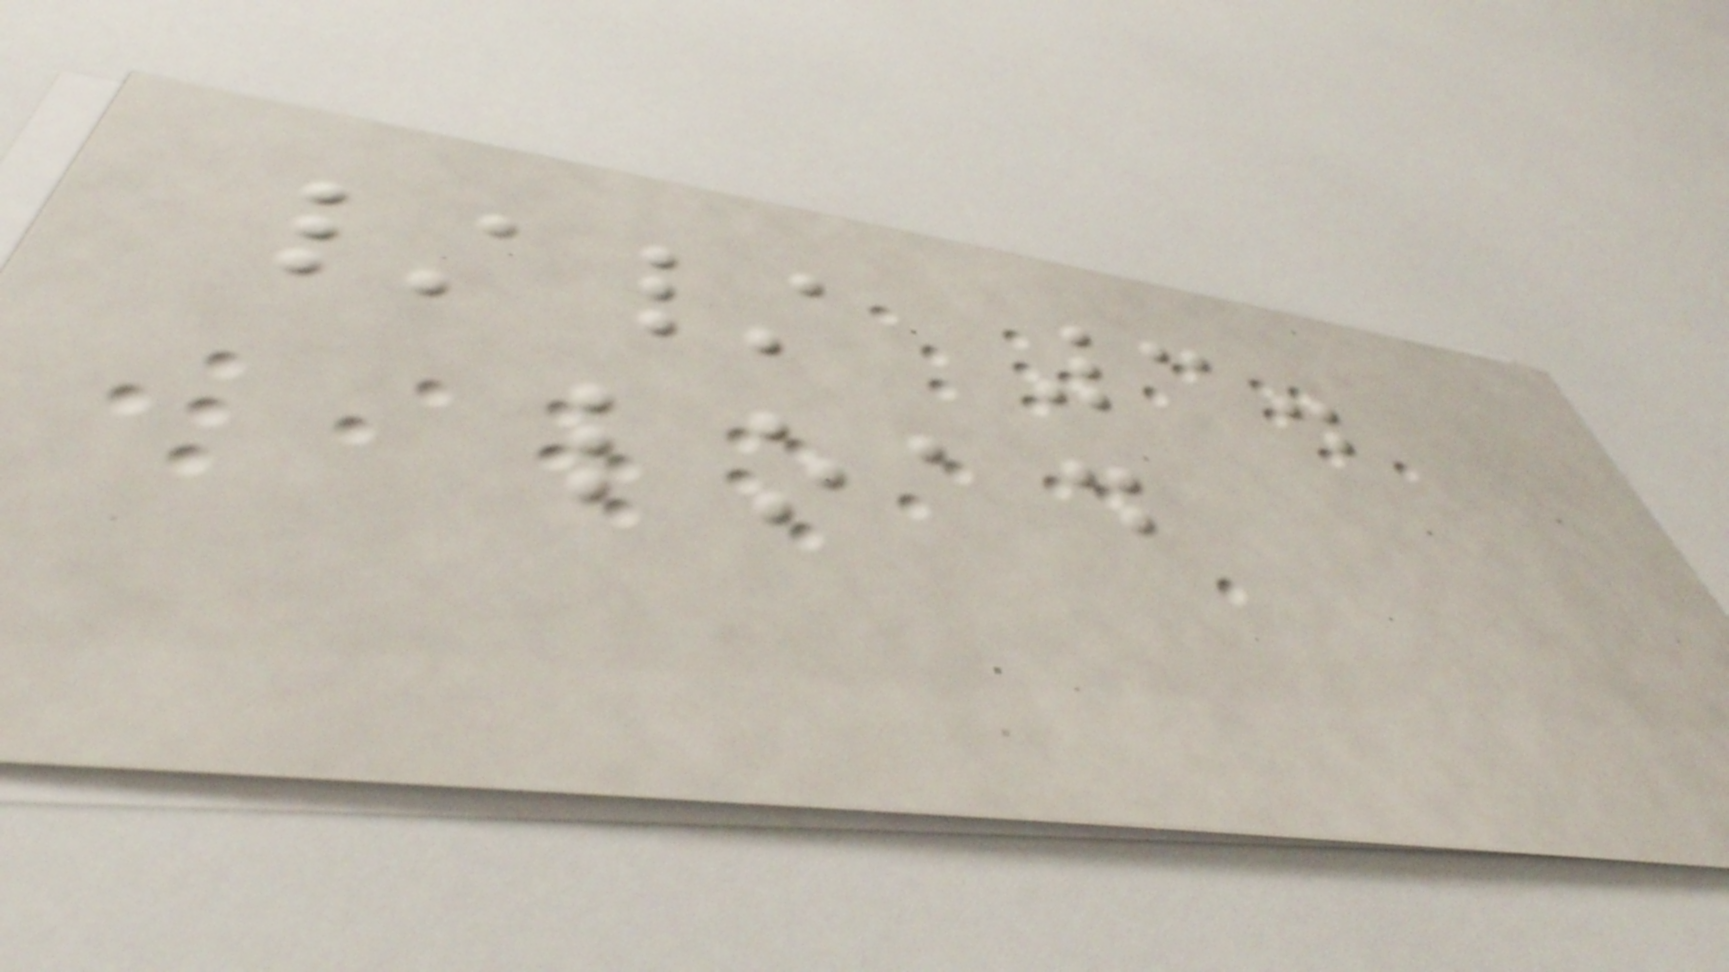// 3.
load
